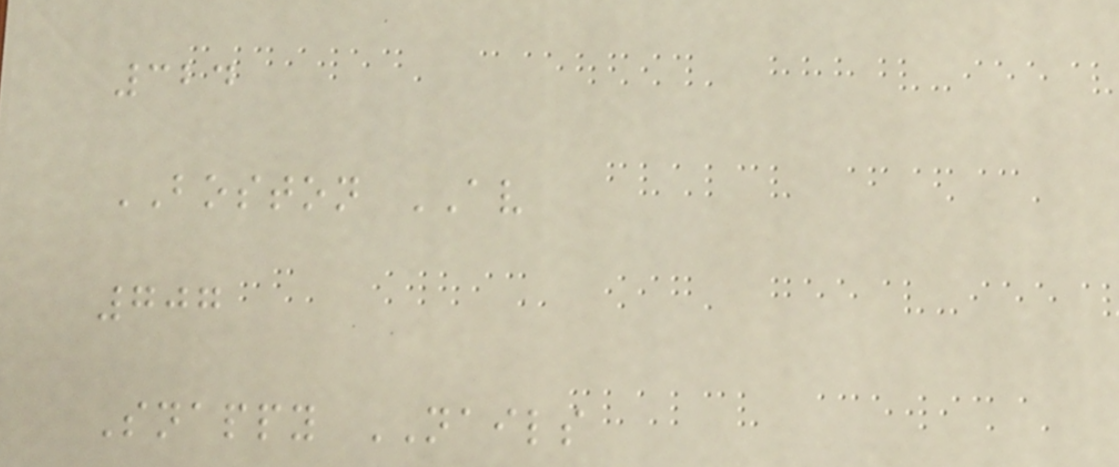324
BOSTON AV
707
Snappy NAILS
